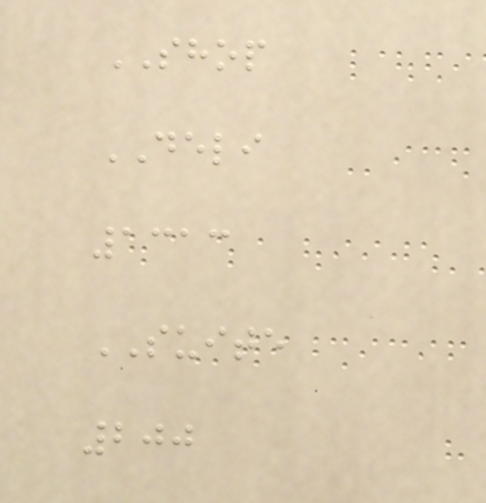SHOP
DELI
1313
SUITE
200
